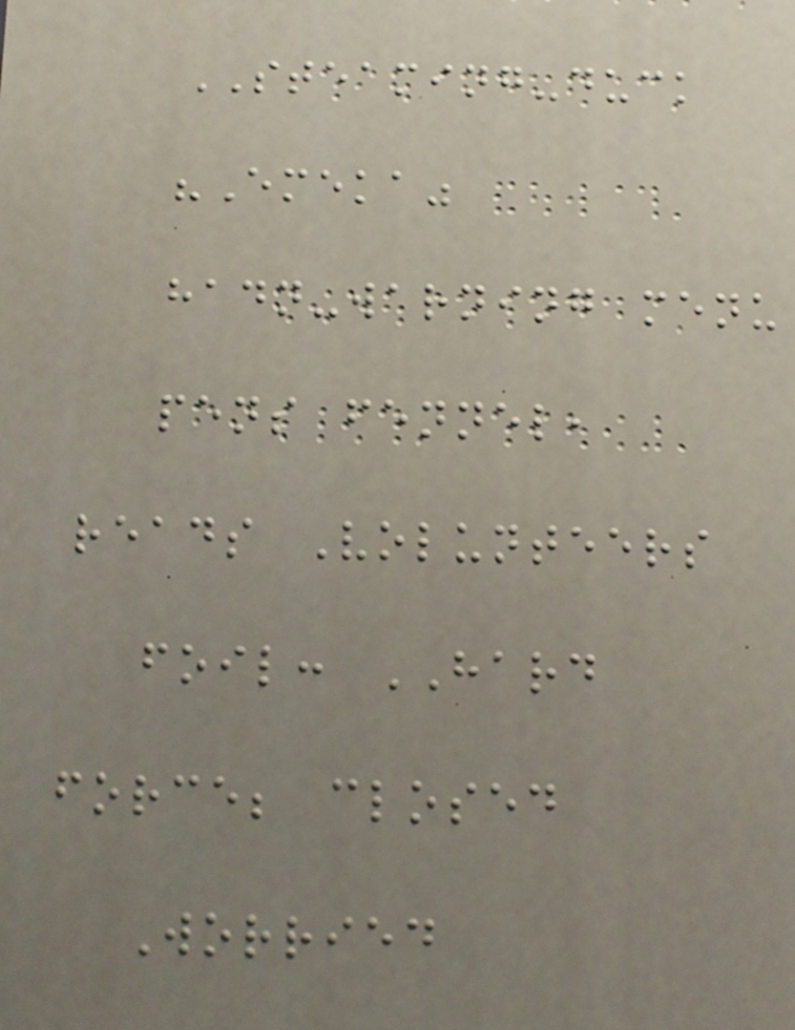STEAMING-duck
"Emeka"
hadn-warning menu
pens fennel,
reads Volunteers
foil: HARD
force; closed
Worried
